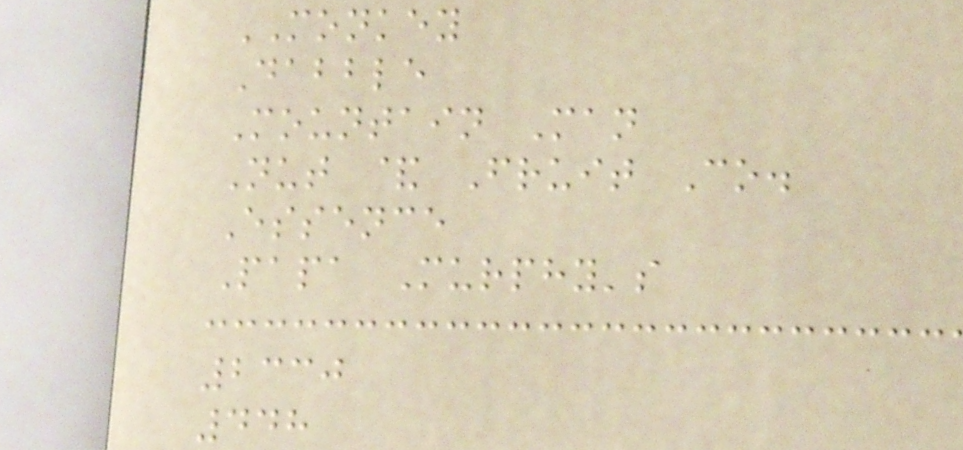MONKEY
Dabble
Mountain Man
Nut & Fruit Co.
Essence
Papa Murphy's
2330
448
